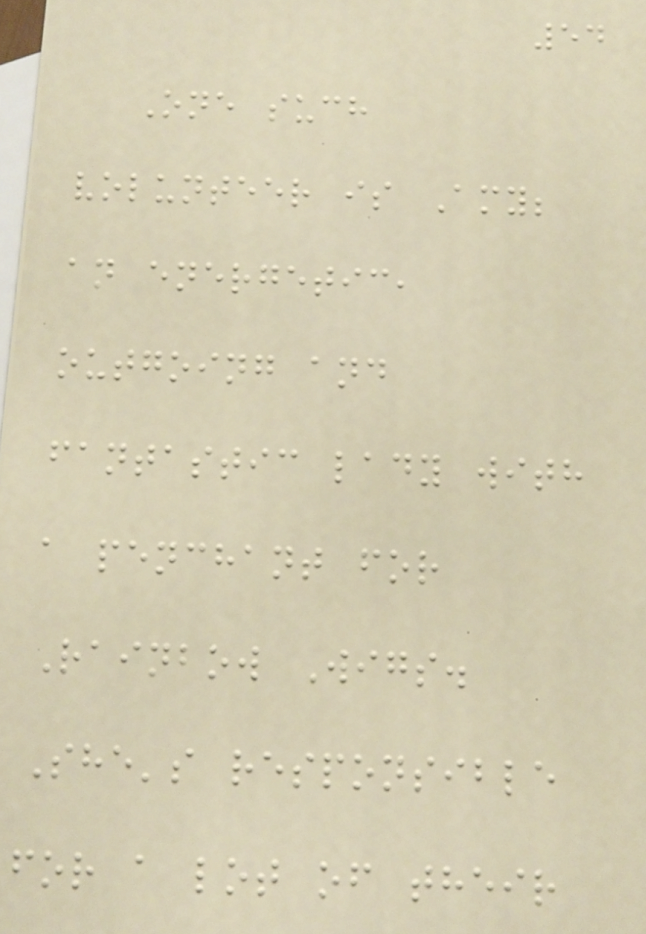54
One such
volunteer is Amy;
an energetic,
outgoing and
fantastic lady with
a penchant for
Rainbow Wigs.
She's responsible
for a lot of their
